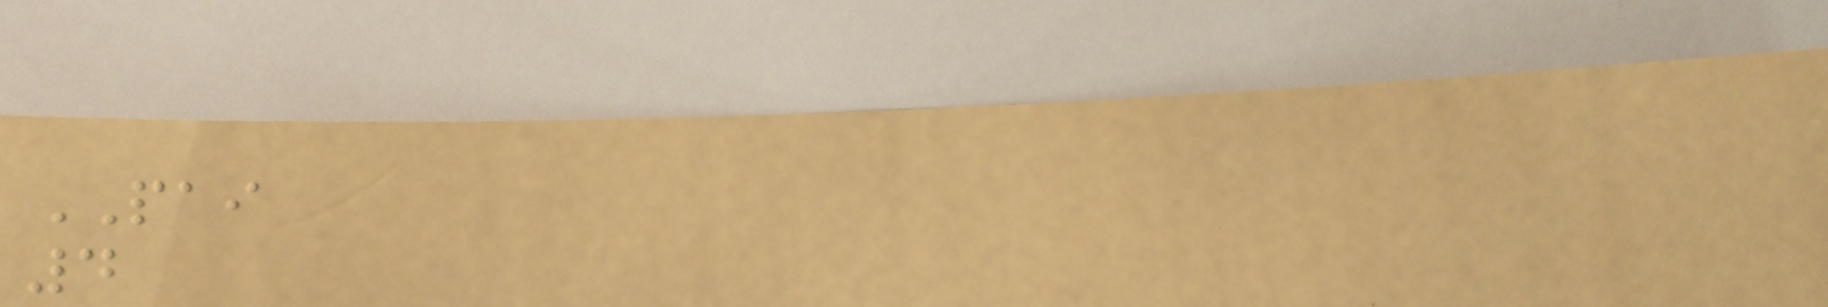PAI
4
